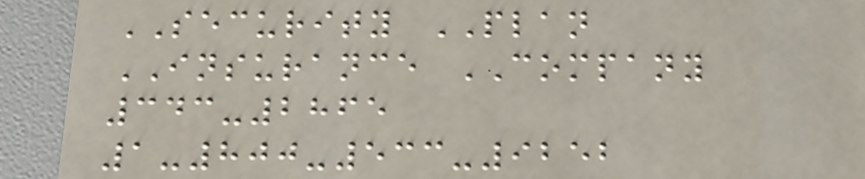SECURITY PLAN
INSURANCE COMPANY
343-2865
1-800-533-9252
